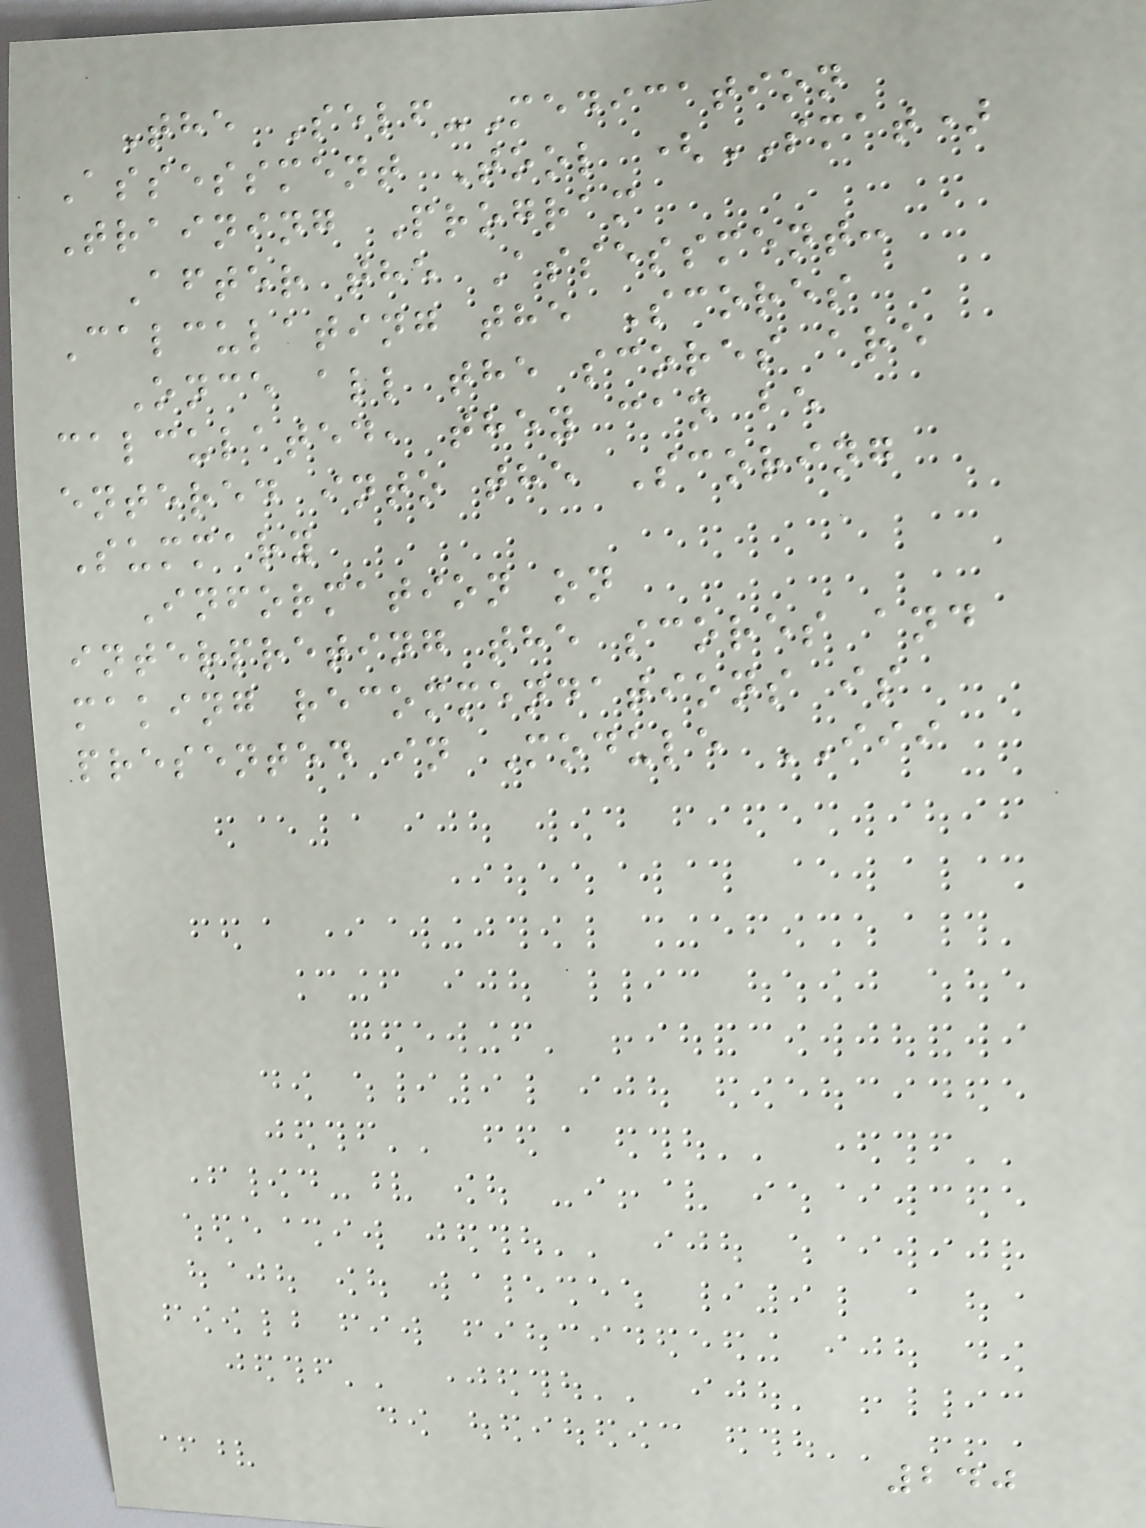The Self-Medication
Assessment Tool (SMAT)
Training Program
After the Assessment:
Calculating the Scores
Once all the scores are
calculated, they can be
entered into the Scoring
Summary
Information on
interpreting the scores and
making recommendations is
presented in Module III
240
